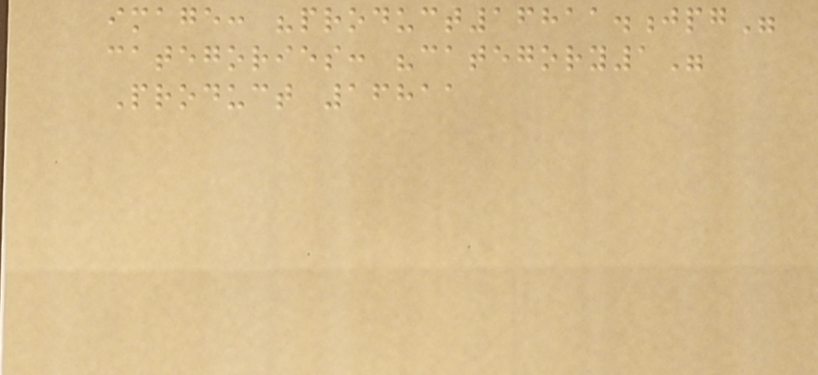image: "product16811.jpg"
categories: "category1"
Product 16811
